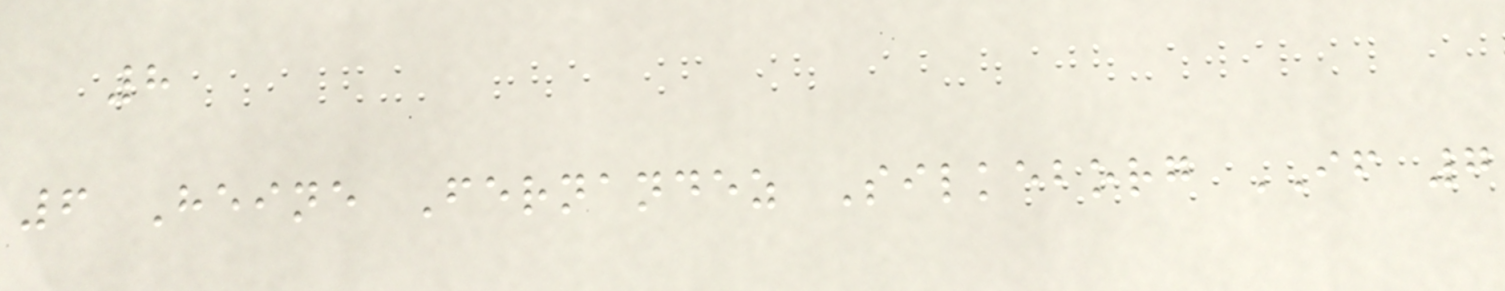8
6 Heine Fernandez Silkeborg IF 7
